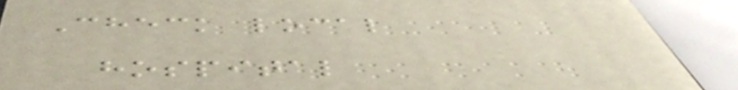Check local
hospital
